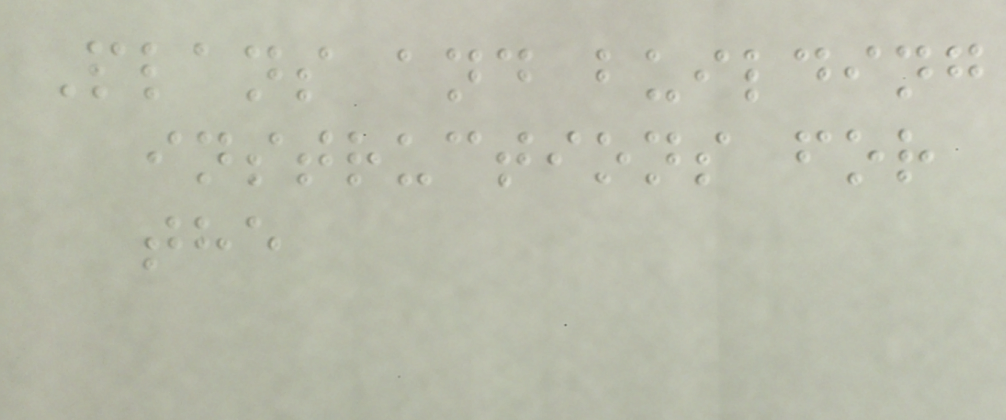Plans and building
instructions for
the
